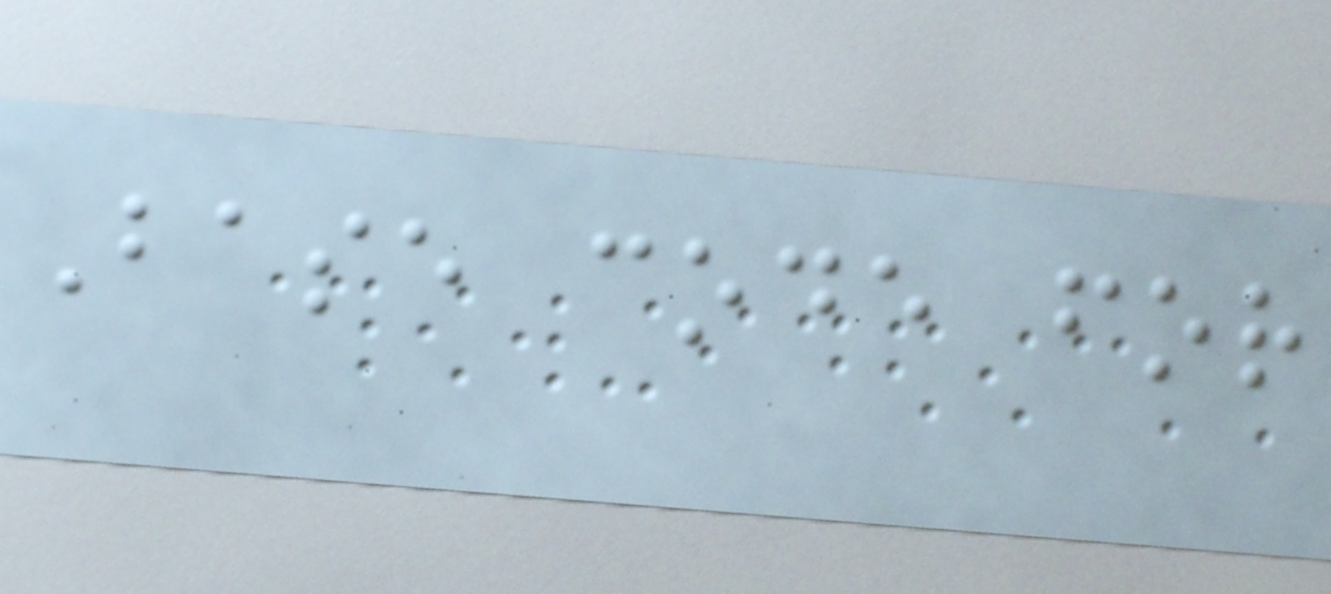Base code for
